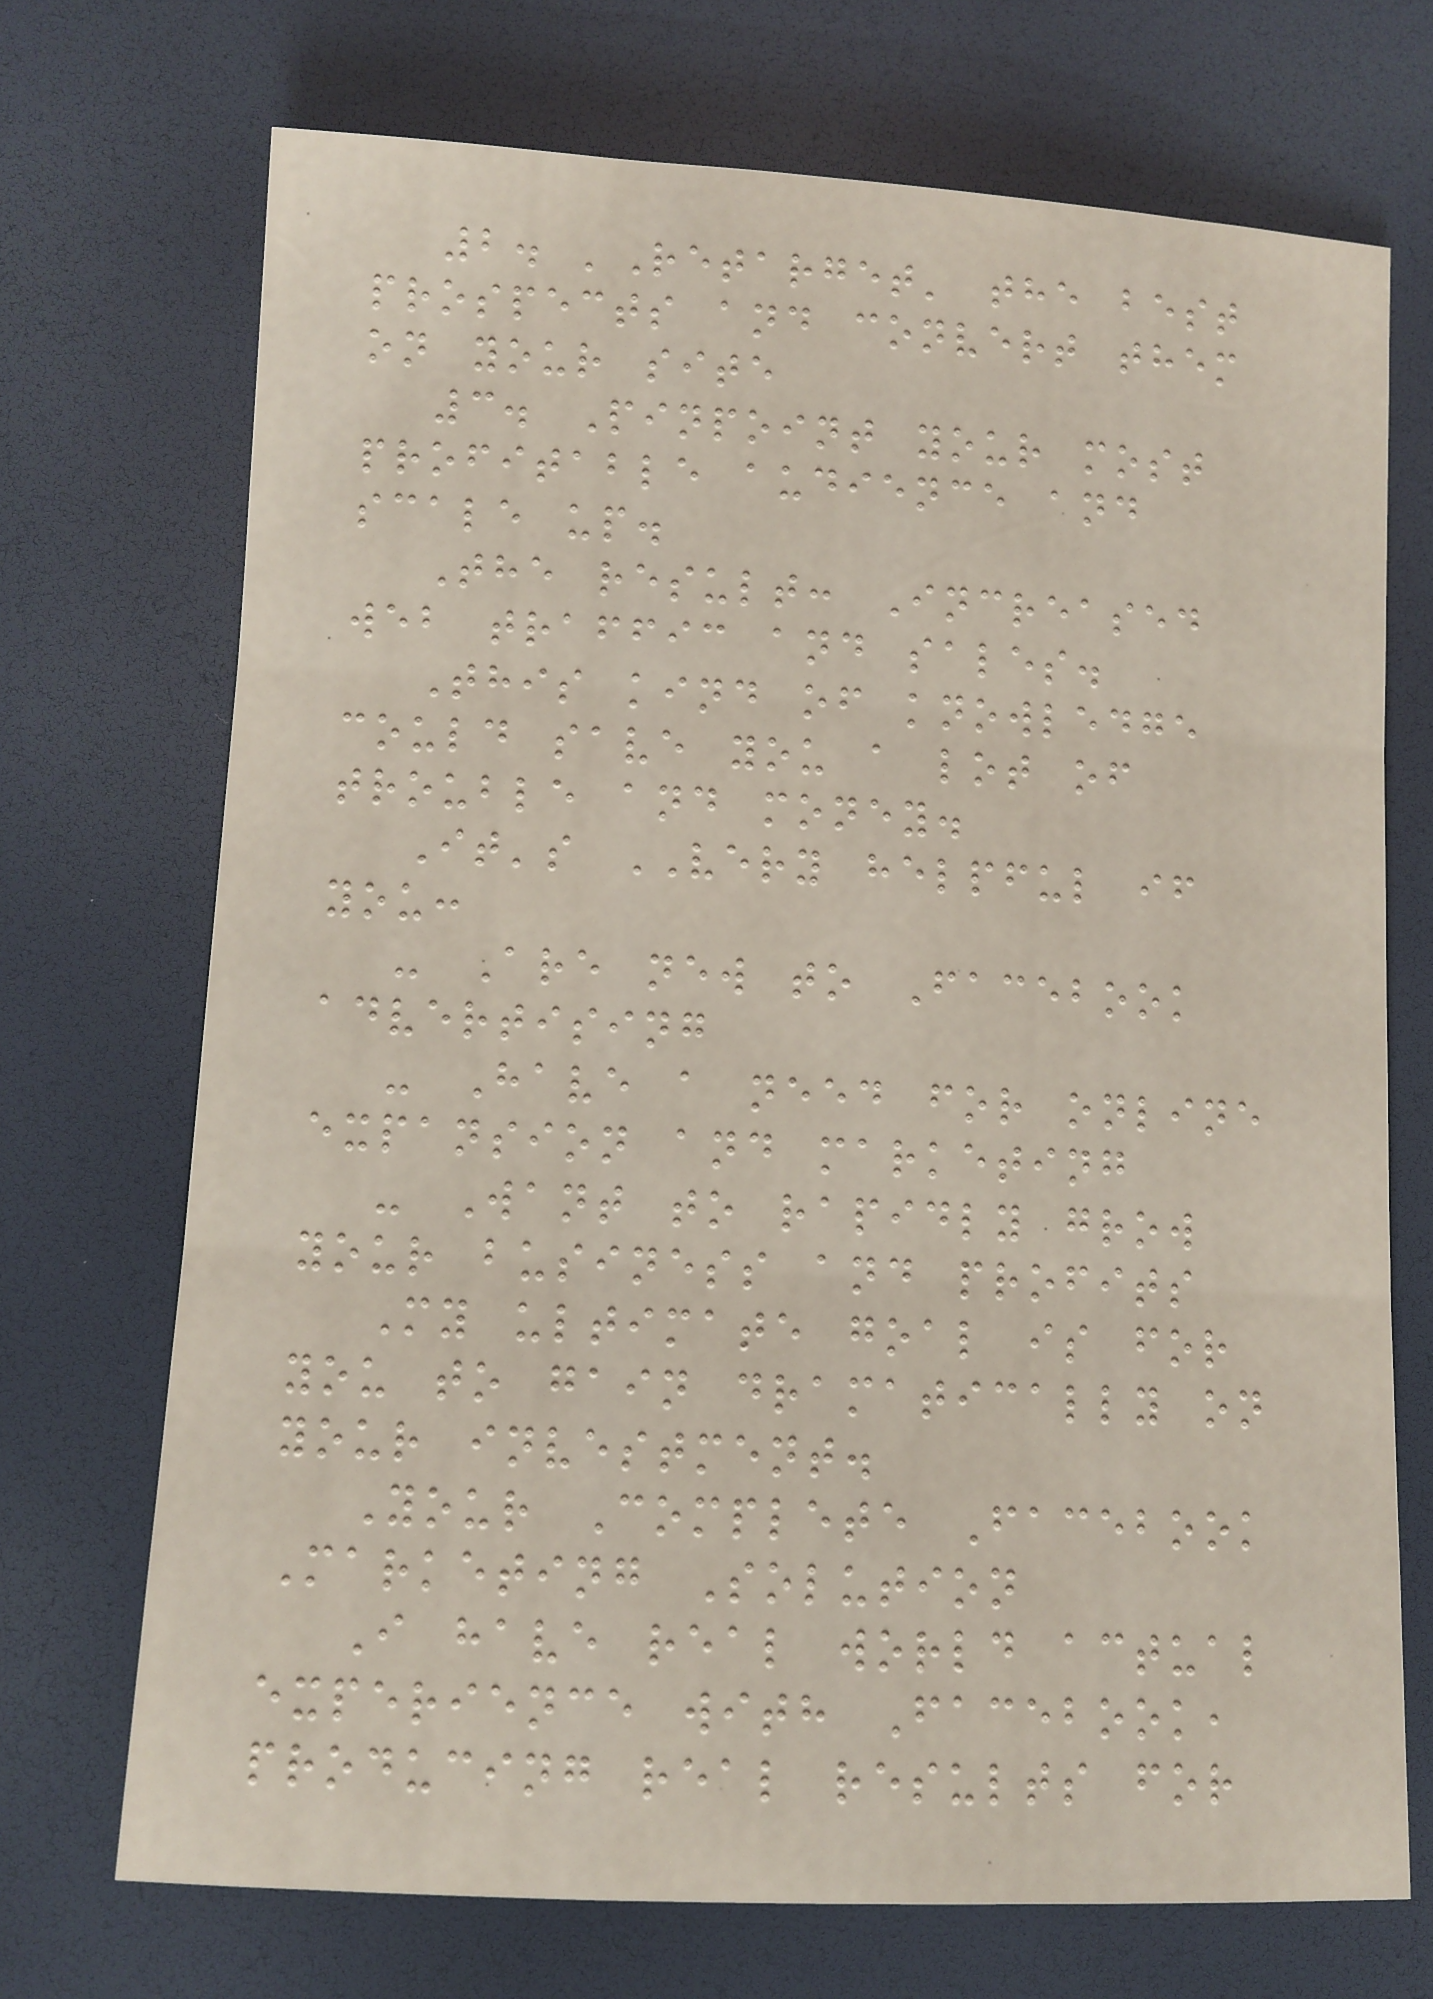2. 'Retarget' the best
prospects and convert them
on your site
3. Pinpoint your most
profitable audience and
scale up.
The result: Increased
web traffic and sales.
This kind of knowledge
could save you a lot of
trouble and money.
It's VERY helpful if
you:
- Are new to Facebook
advertising
- Have a need for online
expansion and marketing
- Want to rapidly grow
your business and profits
My ultimate goal is for
you to gain dramatically on
your investment.
Your Complete Facebook
Marketing Solution
I have real world actual
experience with Facebook,
producing real results for
